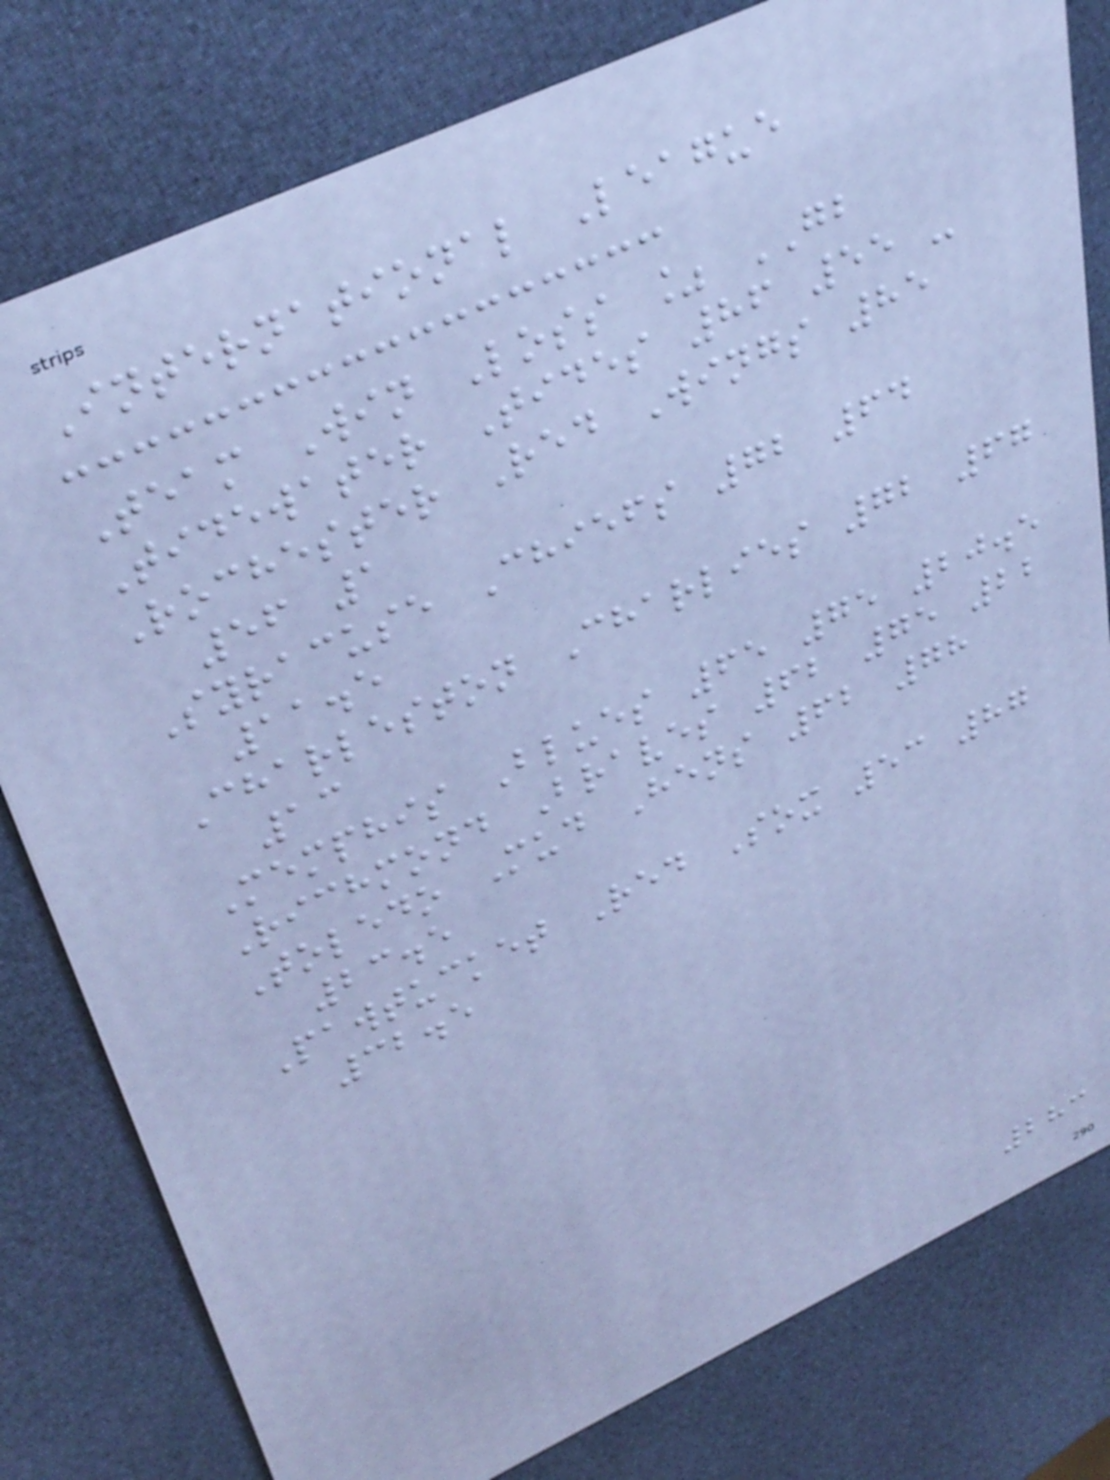International League
Team Win Loss % GB
Tidewater Tides 86 55 -
Rochester Red Wings 85
56 1
Syracuse Chiefs 72 64
11.5
Charleston Charlies 72 67
13
Memphis Blues 65 75 20.5
Richmond Braves 62 75 22
Toledo Mud Hens 62 78
23.5
Pawtucket Red Sox 53 87
32.5
283
